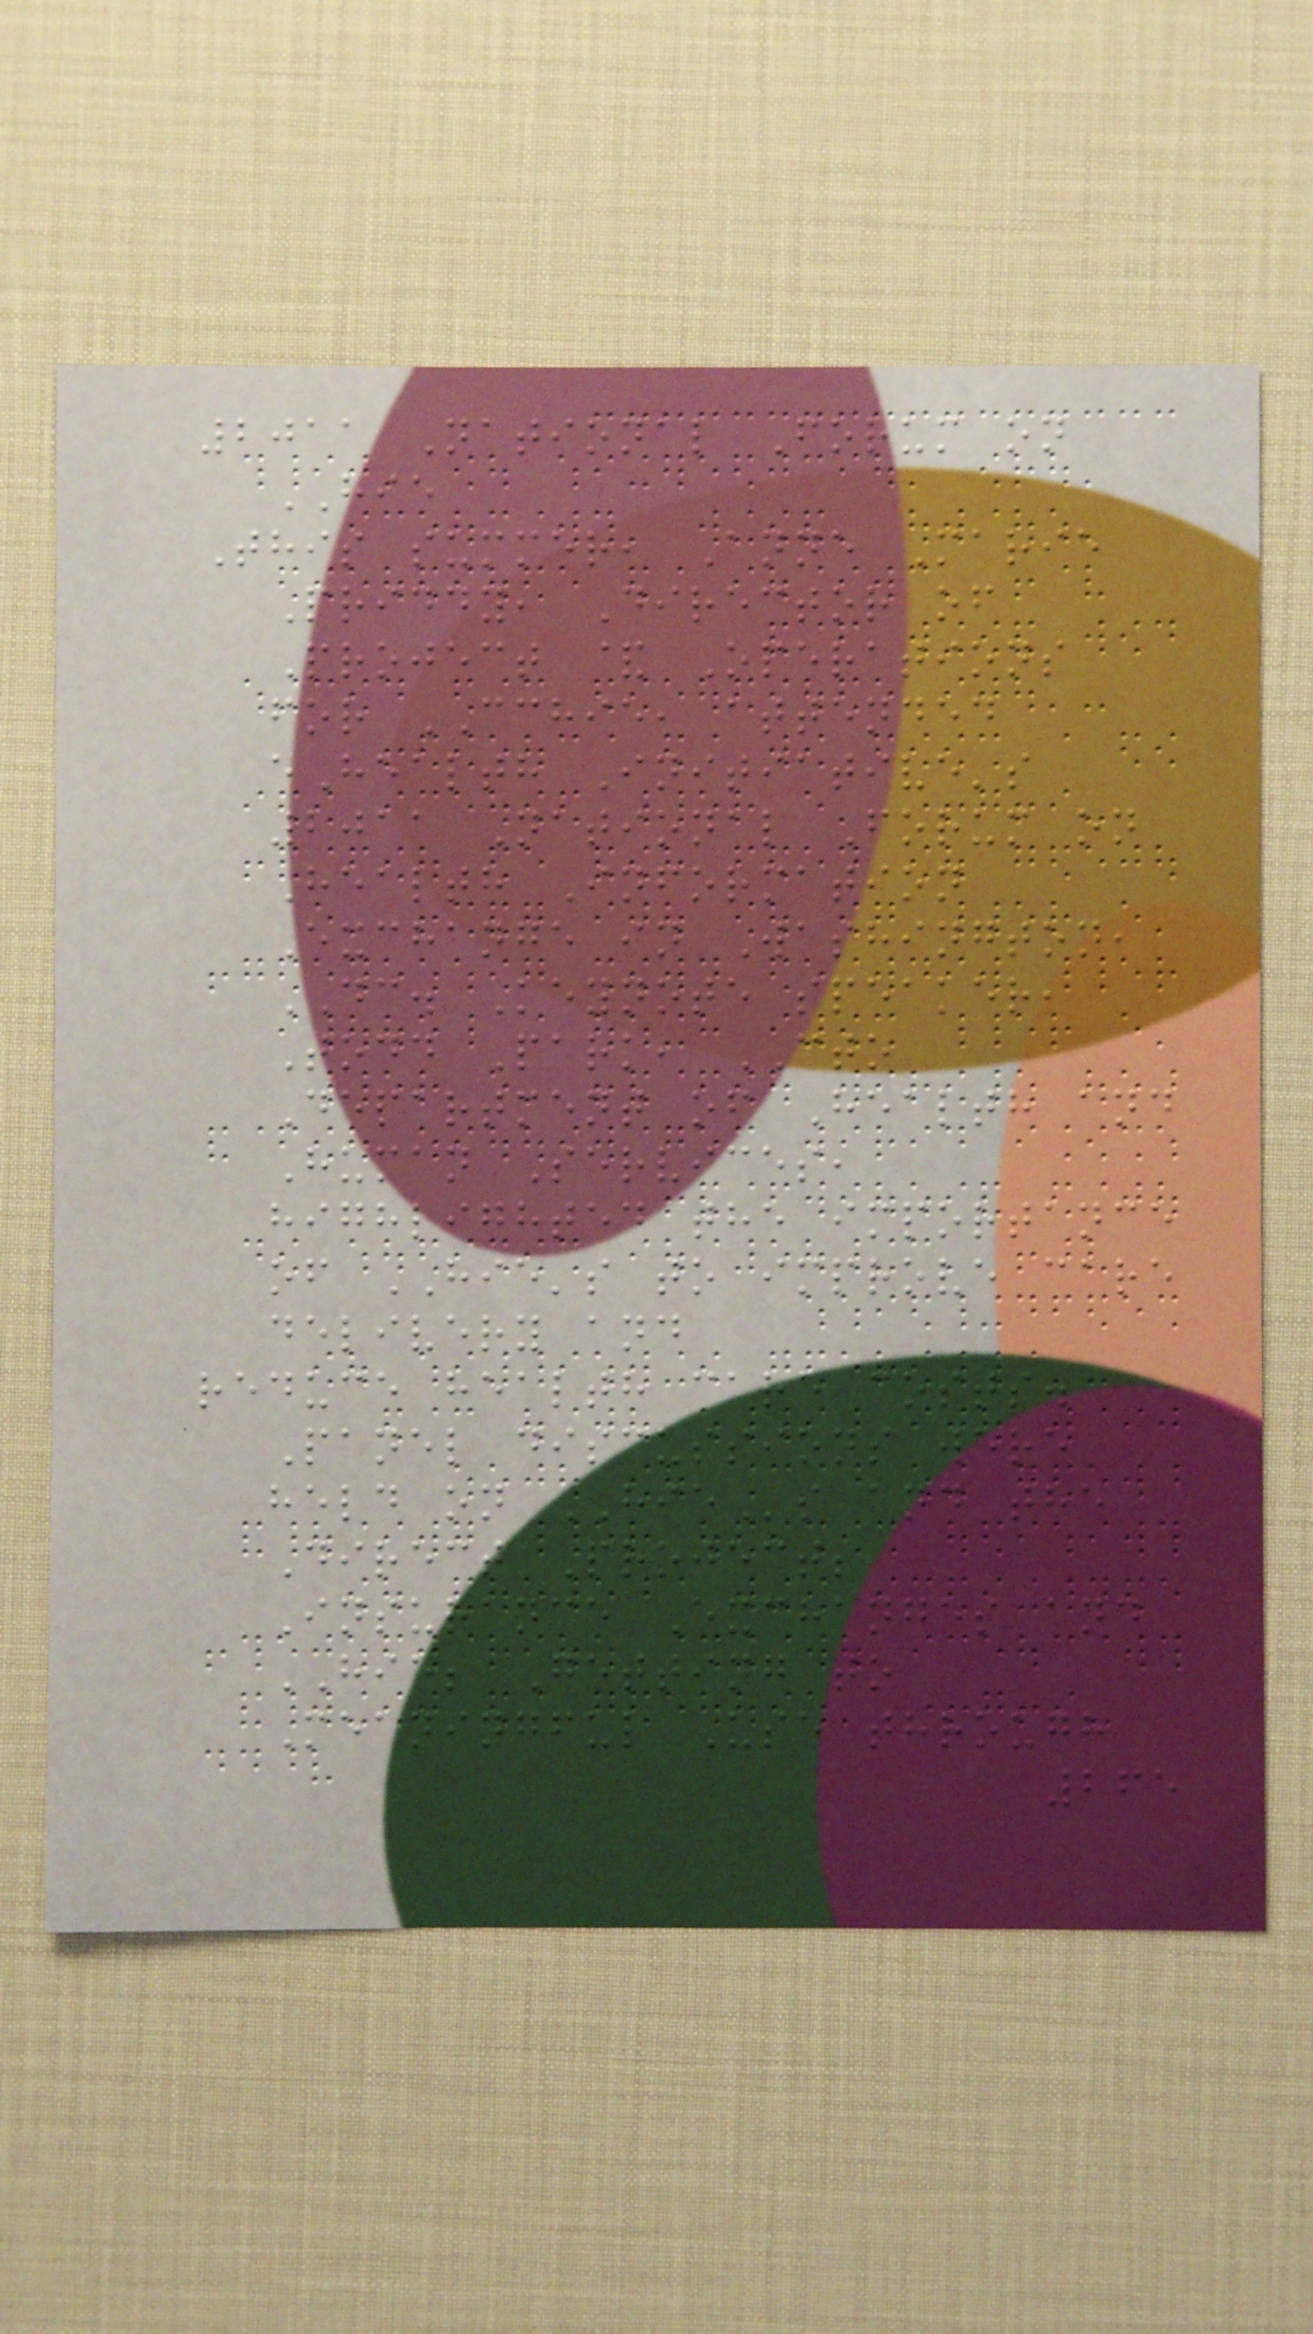2011 National Forum on
HIE
This summer, Anne Marie
Priddy, Director of
Project & Operations
for CCHIE, attended
eHealth Initiative's
2011 National Forum on
Health Information
Exchange in Washington,
DC. Keynote speaker,
Todd Park, CTO
Department of Health and
Human Services,
highlighted the importance
of HIE's to improve care
delivery and
reduce health care costs.
Panel discussions were
held on HIEs and the
Direct Project;
Insurance Exchanges and
HIE; Getting to
Meaningful Use through
265
